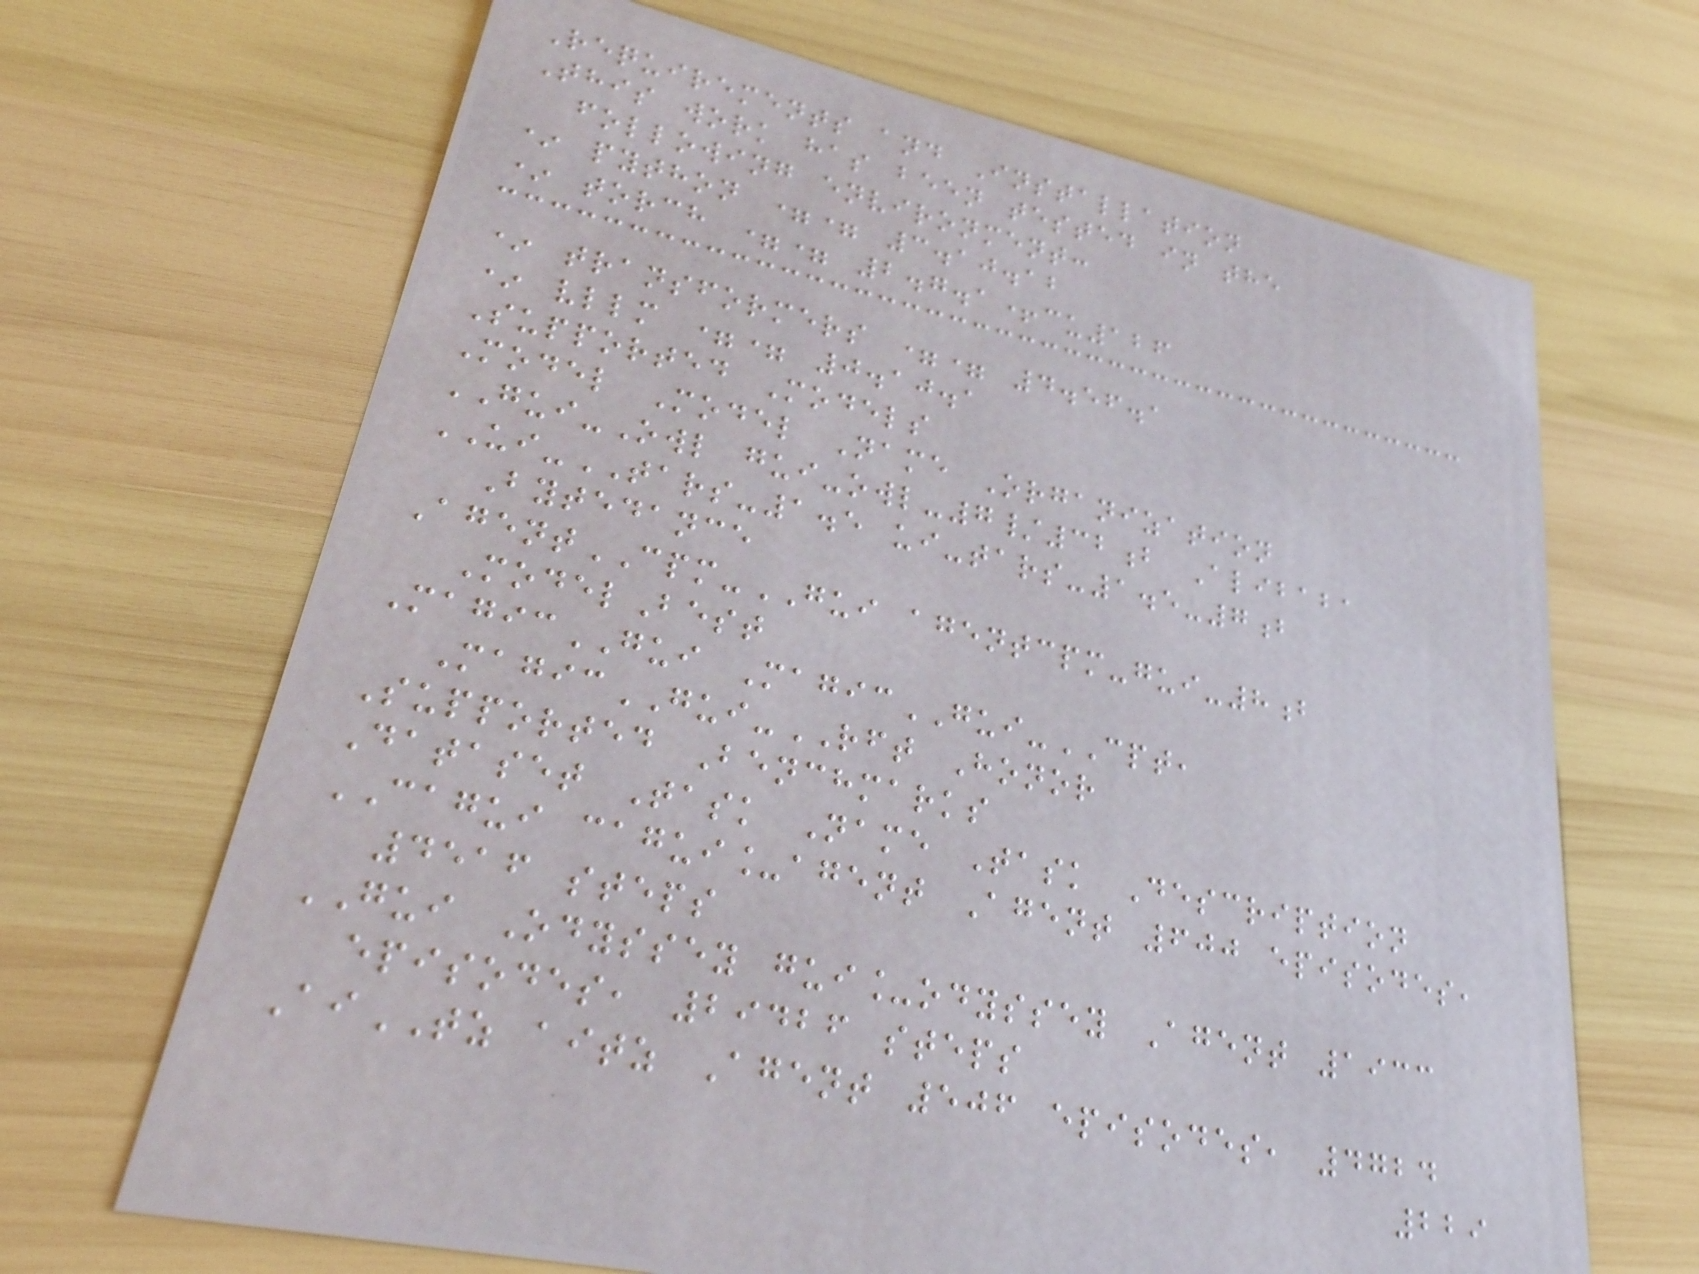Requirements and Installation
This work has been tested in the
following environment:
* python == 3.10.12
* torch == 2.7.1+cu126
* transformers == 4.56.1
* vllm == 0.10.1
Supported Models
Model Model Name Organization
GUI-Owl gui-owl-7/32b Alibaba
UI-TARS-1.5 ui-tars-1.5-7b
Bytedance
AgentCPM-GUI agentcpm-gui-8b
ModelBest
MagicGUI MagicGUI-CPT,
MagicGUI-RFT Honor
Supported Benchmarks
Dataset Task Name Task Description
CAGUI cagui_agent Agent 600 episodes,
4516 steps
GUI Odyssey gui_odyssey Agent 1933
episodes, 29426 steps
AiTZ aitz Agent 506 episodes, 4724
229
